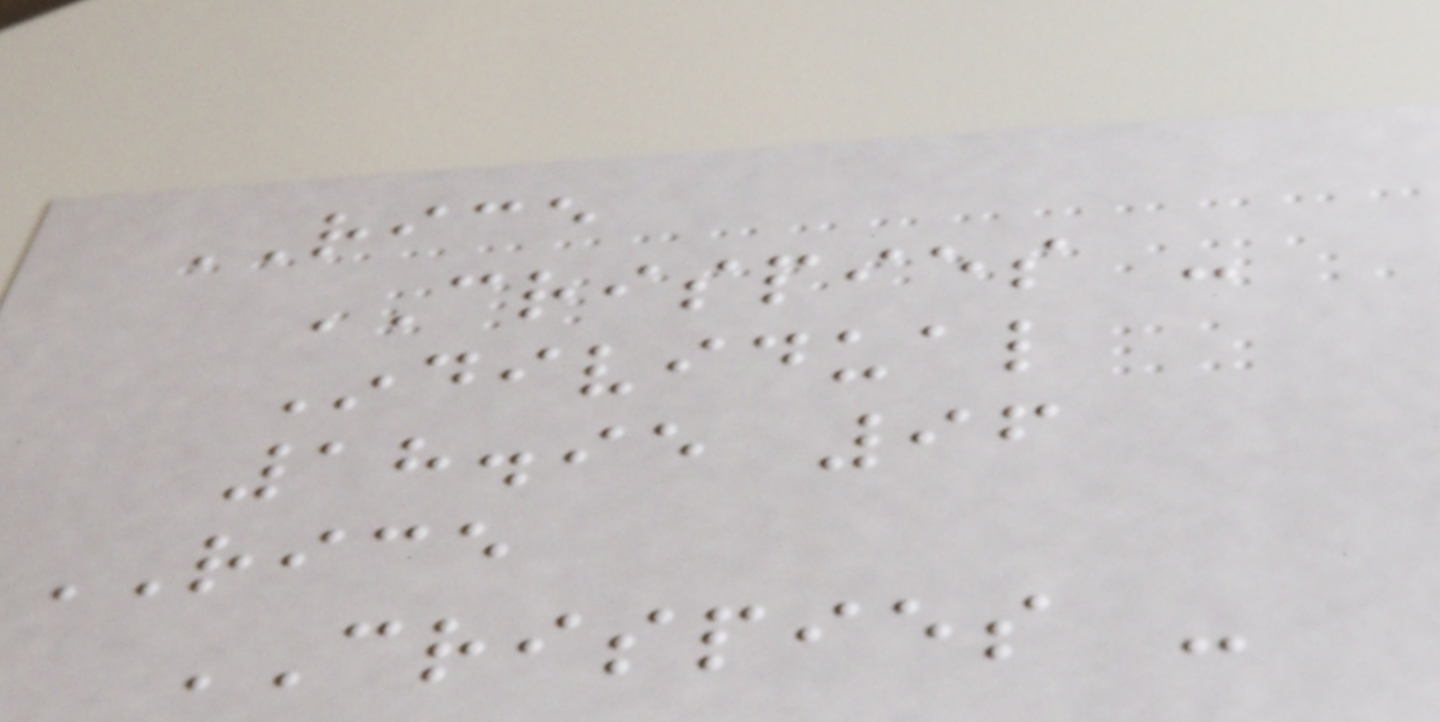RICE
CRISPIES -
Individual
18.95 96
RICE
CRISPIES -
